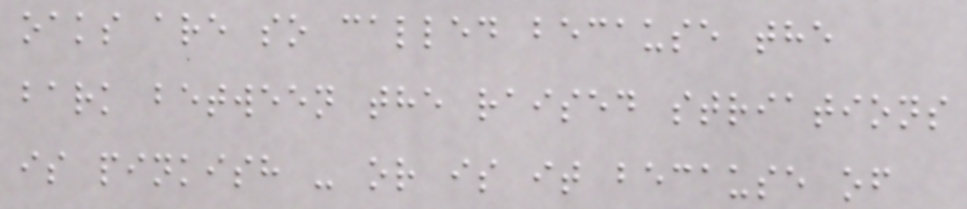oaks are so called because the
bark between the raised striations
is pinkish - or is it because of
